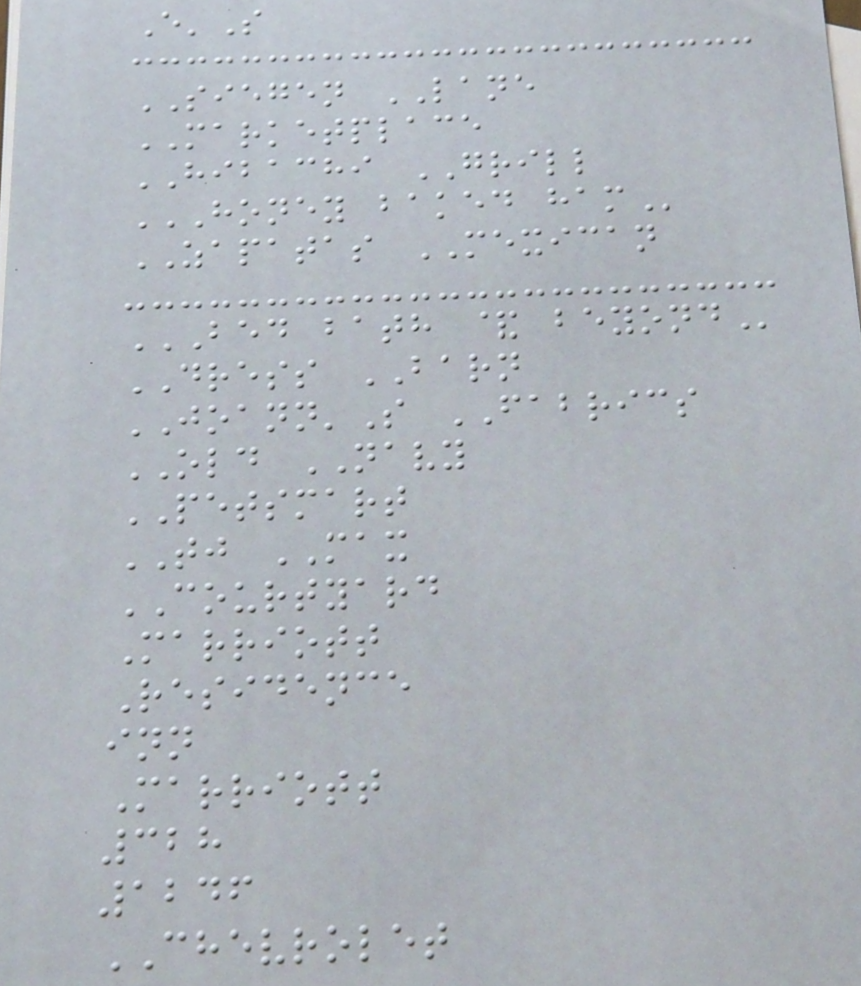E'S
SIEGEN LANE
MARKETPLACE
HIBACHI GRILL
HONEY BAKED HAM
ZAPATAS MEXICAN
BED BATH & BEYOND
DRESS BARN
JOANN'S FABRICS
OLD NAVY
PETSMART
TJ MAX
COURTYARD
Marriott
Residence
inn
Marriott
328
1246
CHEVROLET
